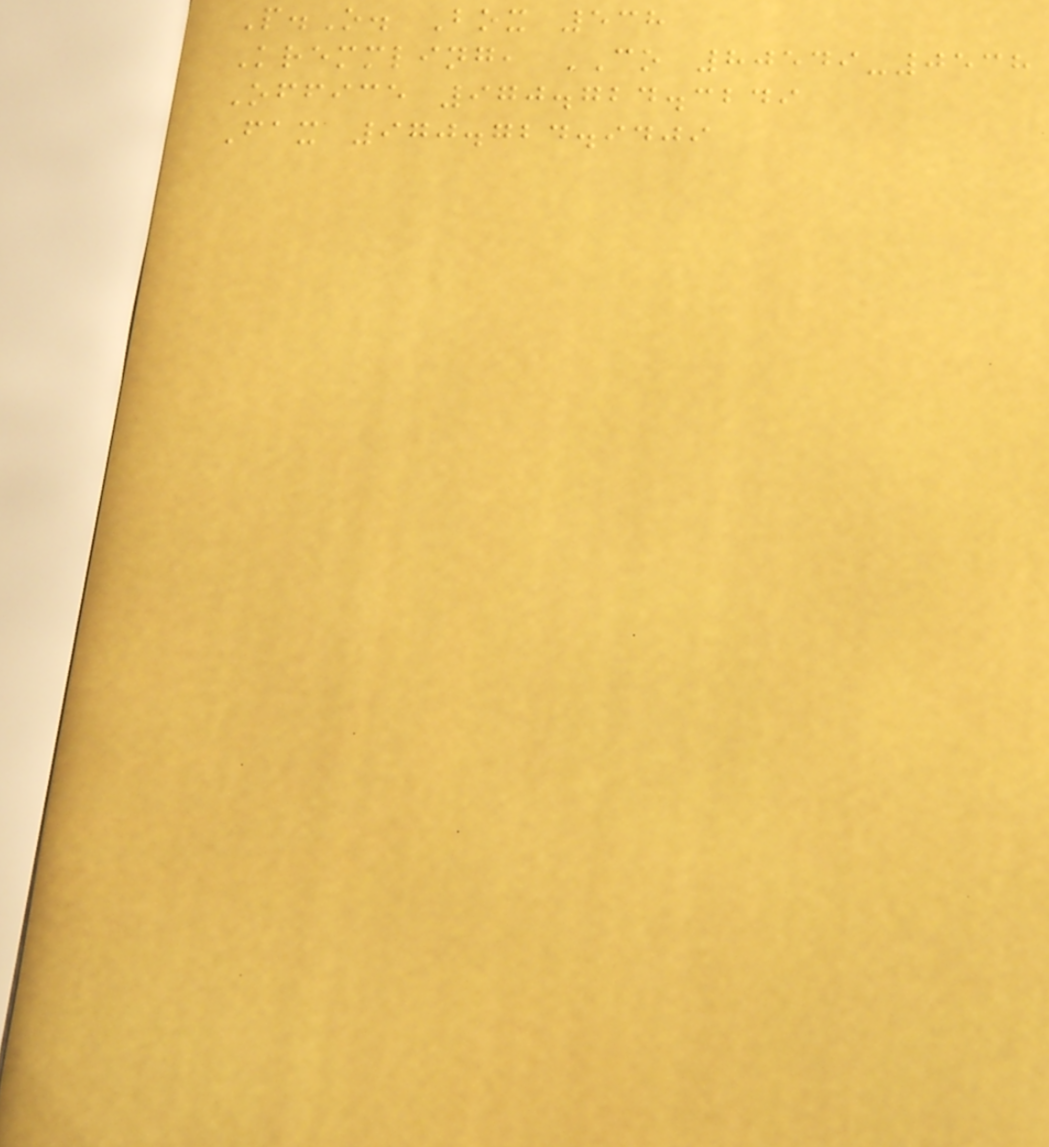P.O. Box 538
Kremmling, CO 80549-0538
Office 970.724.3249
Fax 970.724.9409
